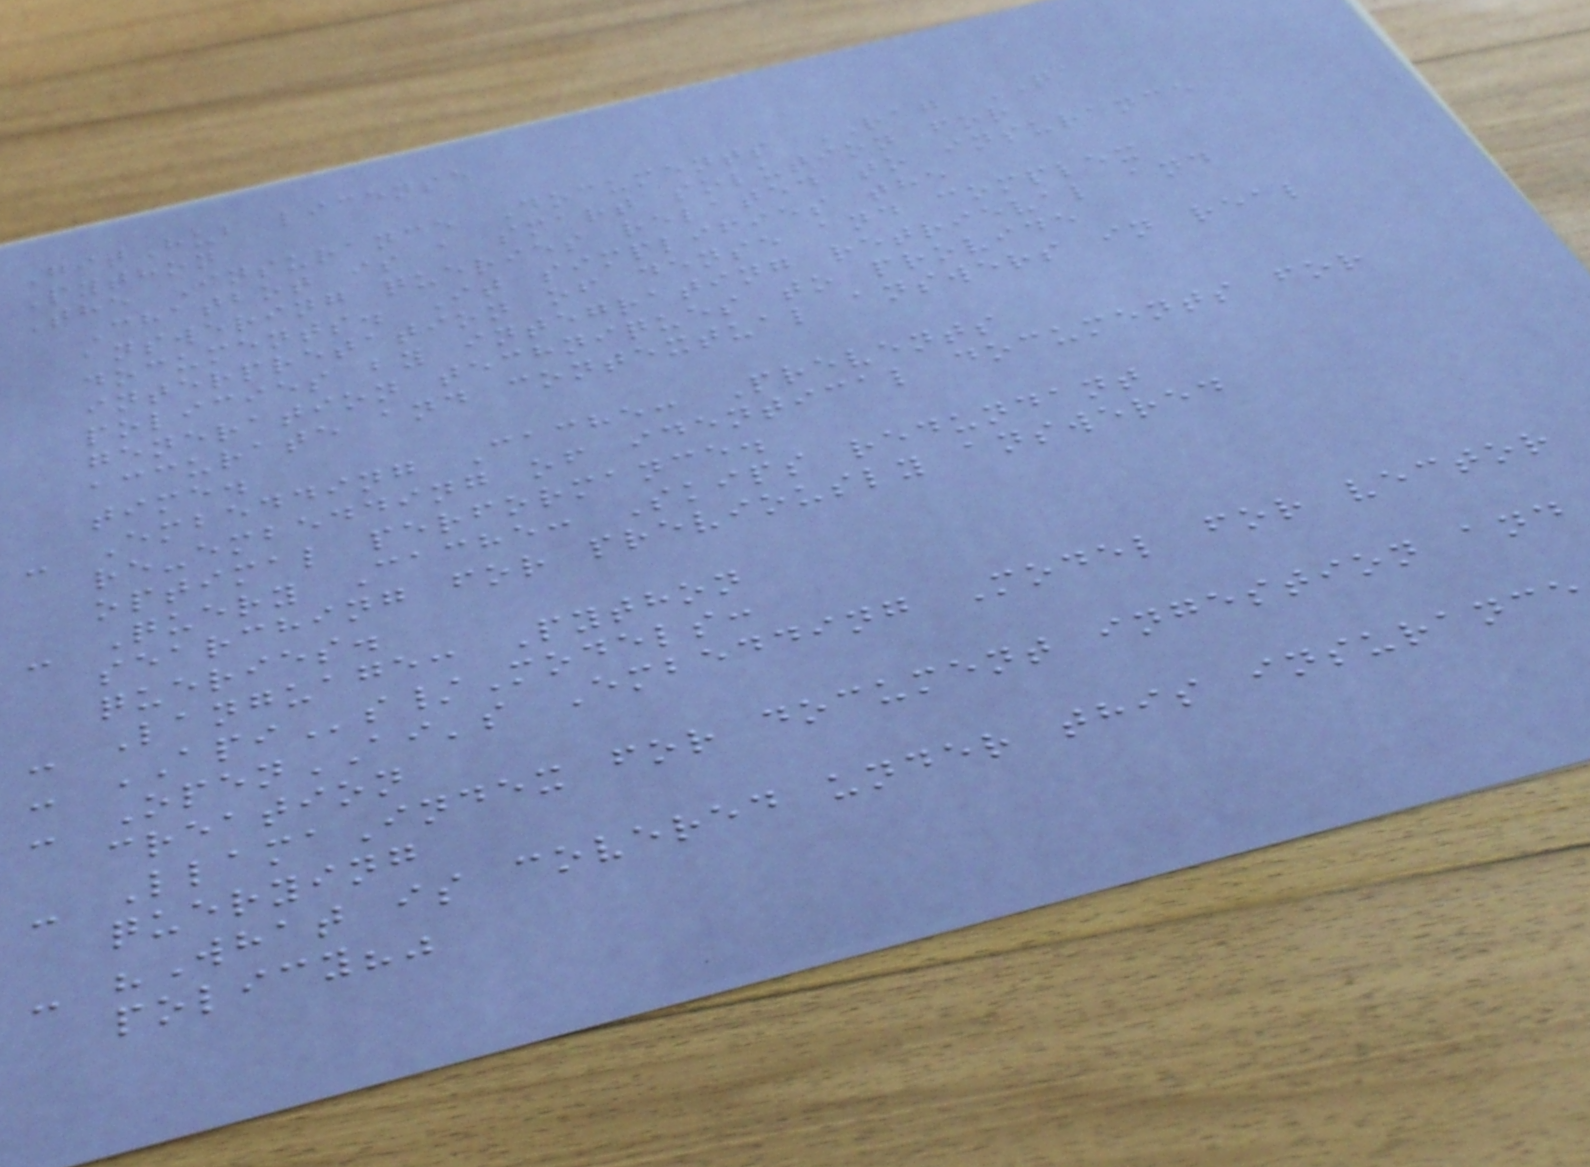GitHub license
Python
The Insurance Documents RAG QA
Chatbot is a smart solution for
answering queries related to insurance
documents. It simplifies the
interpretation of dense and complex
policies by integrating retrieval and
generation techniques to provide
accurate and contextual answers in real
time.
- Embedding Cache: Prevents
re-embedding of identical documents for
optimal performance.
- Query Cache: Skips redundant
searching for previously answered
queries.
- Language: Python
- APIs/Models:
- OpenAI's Embedding Model for vector
creation
- LlamaIndex for document ingestion and
querying
- "What is covered under this insurance
policy?"
